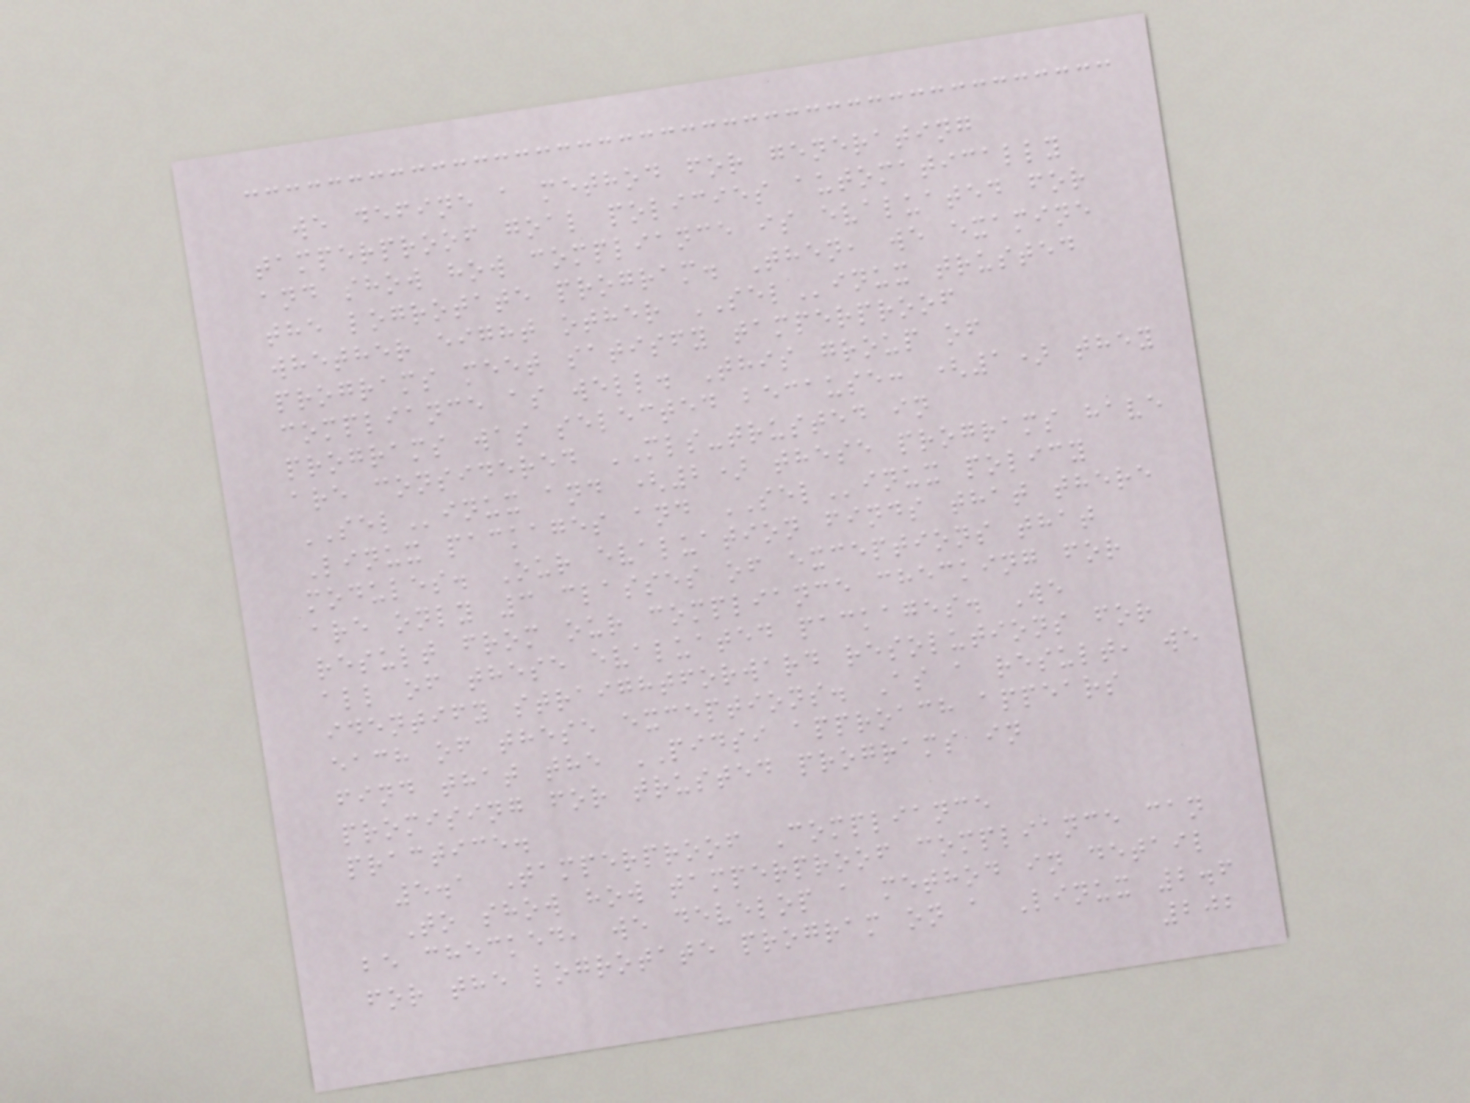we define a method for generating
tamperproof goal policies automatically
and show how compliance is evaluated for
the logrotate program. Then, we examine
whether eight other SELinux trusted
programs meet satisfy tamperproof
compliance as well. This group of
programs was selected because: (1) they
are considered MLS-trusted in
SELinux and (2) these programs have
Linux packages and SELinux policy
modules. Our evaluation finds that there
are only 3 classes of exceptions that
result from our compliance checking for
all of these evaluated packages. We
identify straightforward resolutions for
each of these exceptions. As a result, we
find that the PIDSI approach appears
promising for trusted programs in
practice.
5.1 Tamperproof Compliance
To show how tamperproof compliance can
be checked, we develop a method in detail
for the logrotate program on a Linux 2.6
202
